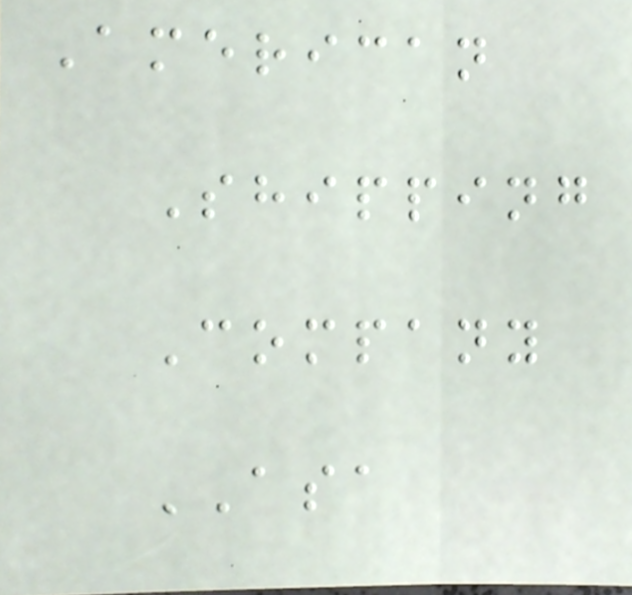American
Shipping
Company
ASA
